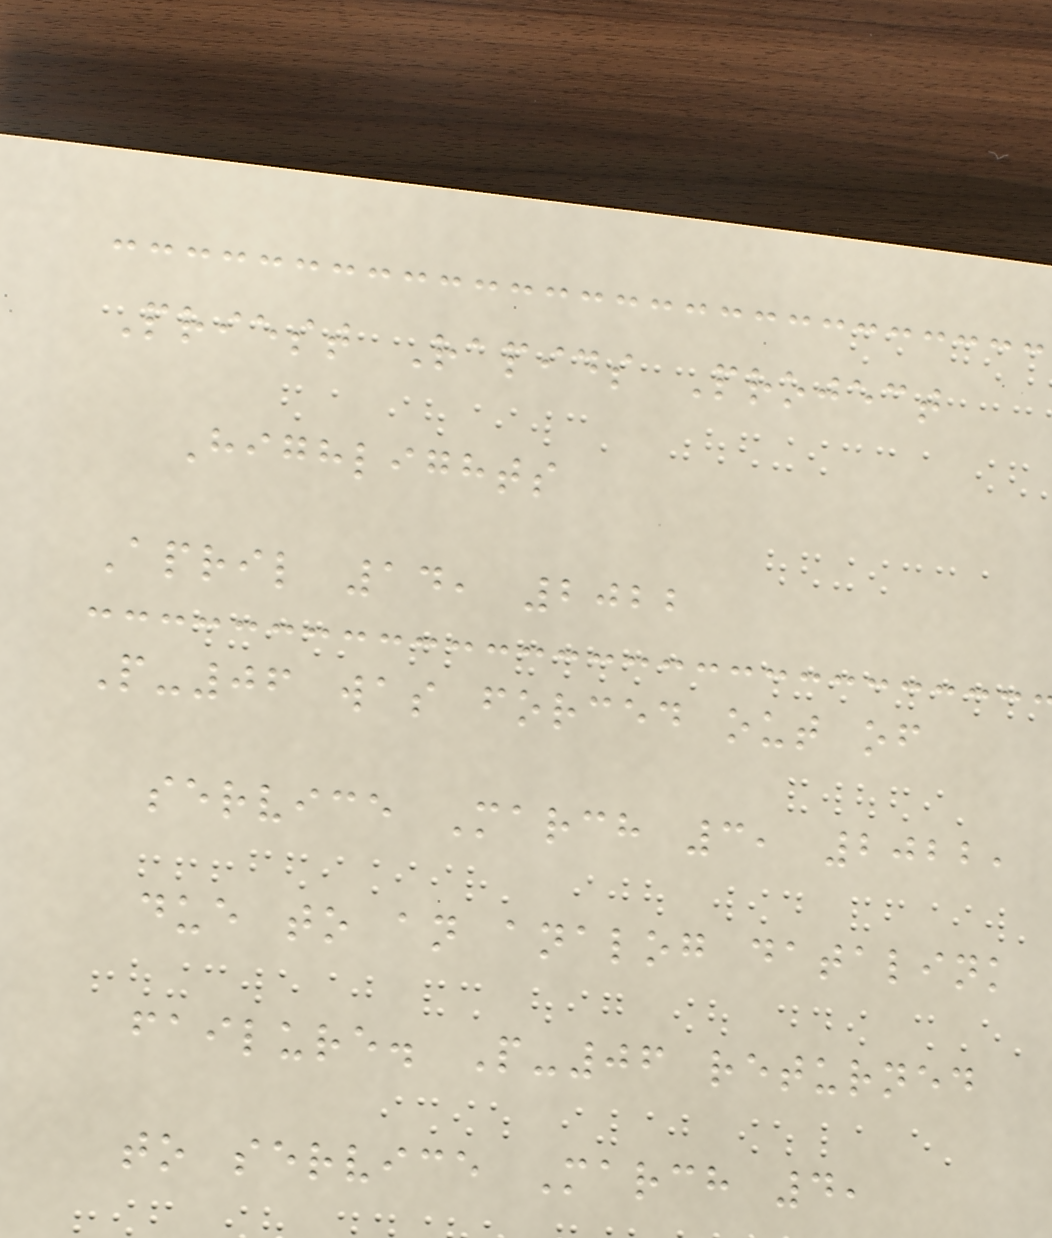Priest Rapids Project
Highlights
April 14, 2022
P-06 was forced out of
service March 3, 2022,
due to an analog datalink
failure. P-06 returned
to service March 4,
